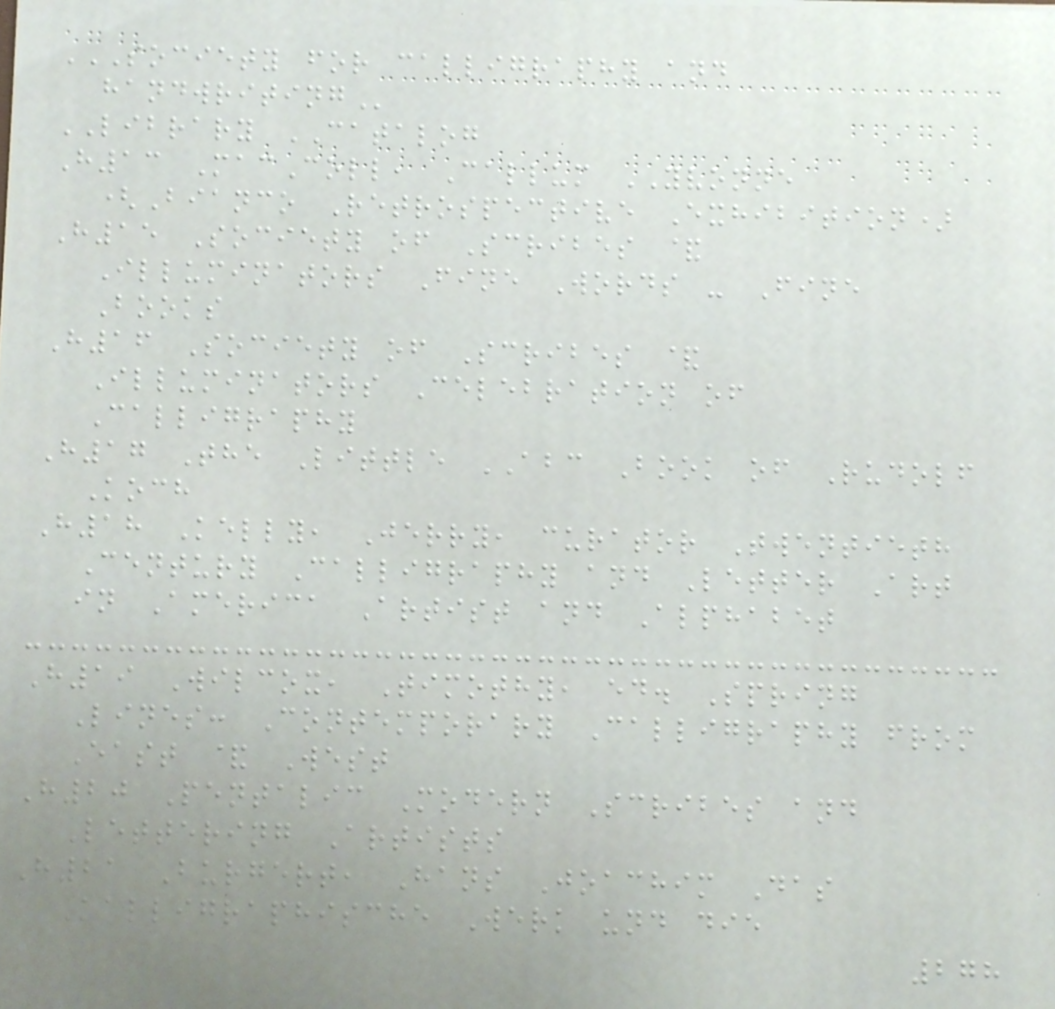SOCIETY FOR CALLIGRAPHY AND
HANDWRITING
LIBRARY CATALOG
H13 MacColl, Callum YVONNE
(Bianco Retrospective Exhibition)
H15 Society of Scribes &
Illuminators Fine Words - Fine
Books
H16 Society of Scribes &
Illuminators Celebration of
Calligraphy
H17 The Little ABC Book of Rudolf
Koch
H18 Kelly, Jerry, curator Twentieth
Century Calligraphy and Letter Art
in America Artist and Alphabet
H19 Wilcox, Timothy, ed. Spring
Lines: Contemporary Calligraphy from
East & West
H20 Pentalic Modern Scribes and
Lettering Artists
H21 Burgert, Hans Joachim Das
Kalligraphische Werk und die
278
